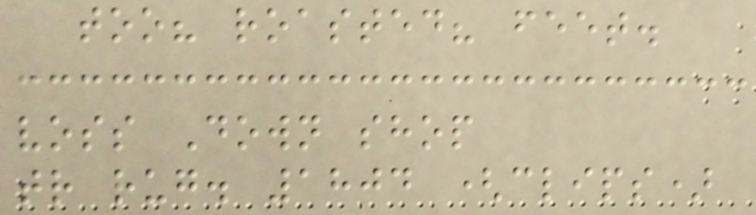too? roasted? feet.
voss Down shop
tr rug. 1804 (clips)
